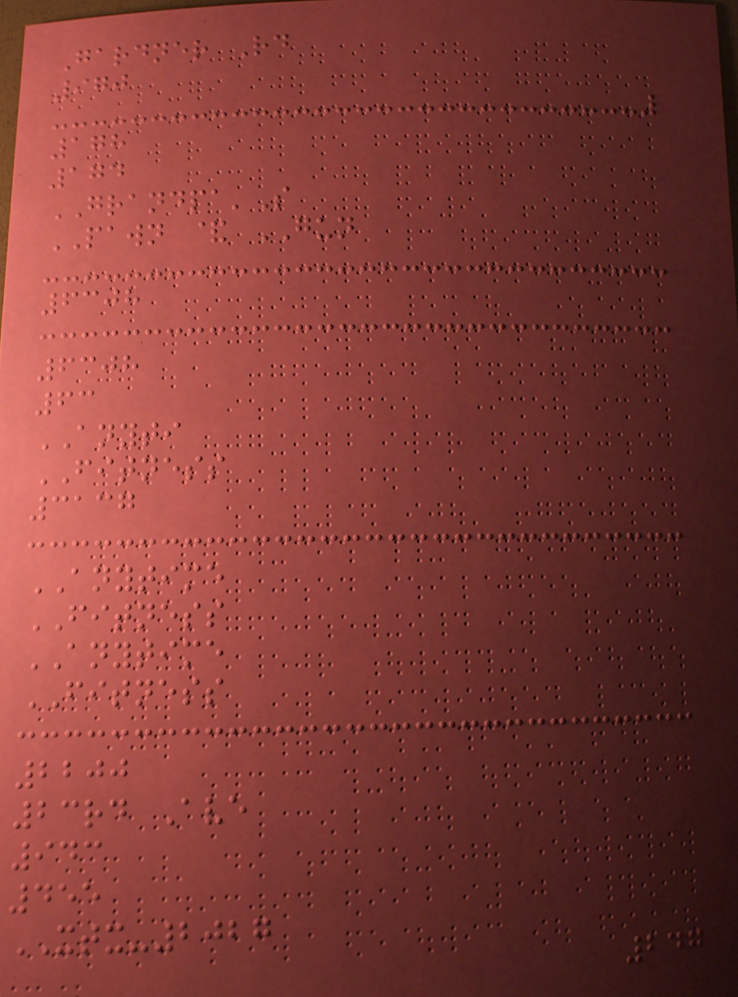Gardner Rd
970
178
174
GRANDPA'S
PAWN & GUN
6308
6308
63
ANYTI
FITNESS
3137
ANYTIME
FITNESS
ANYTIME
FITNESS
2200
23rd Ave
943
455
XTX-2027
247
